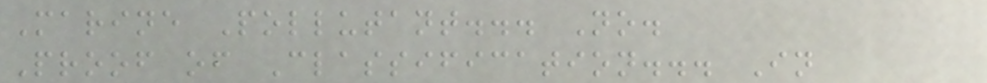Marine Pollutant... No.
Proof of Classification... In
